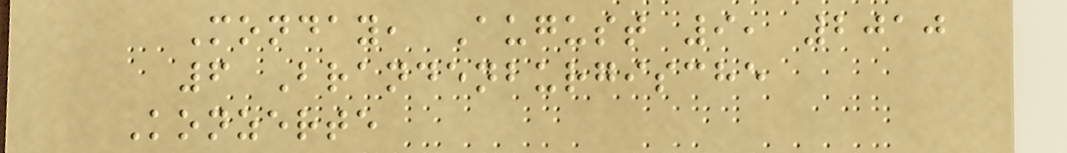Monday, August 9, 2010
6 Brandenburgische
Konzerte
